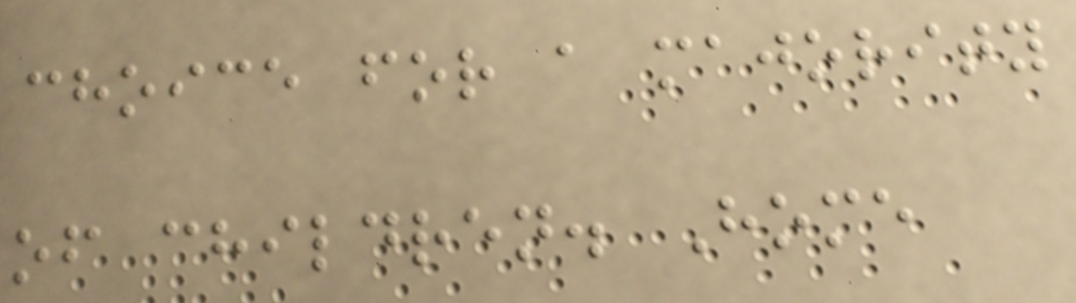choice for a majority
of children. Home
